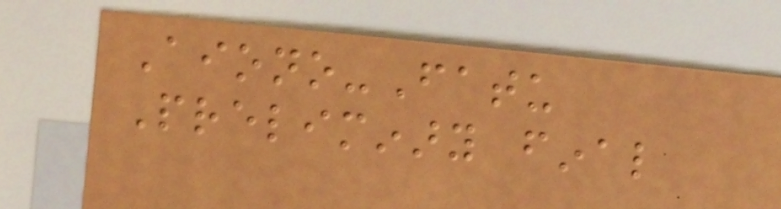Aiono-Fatu
Preliminary final
